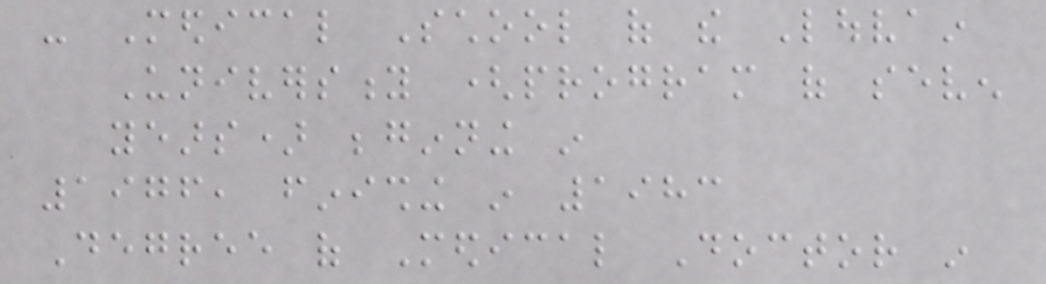- Medical School of the Louvain
University (program of seven
years) beginning in
1976, finishing in 1983
Degree of Medical Doctor in
